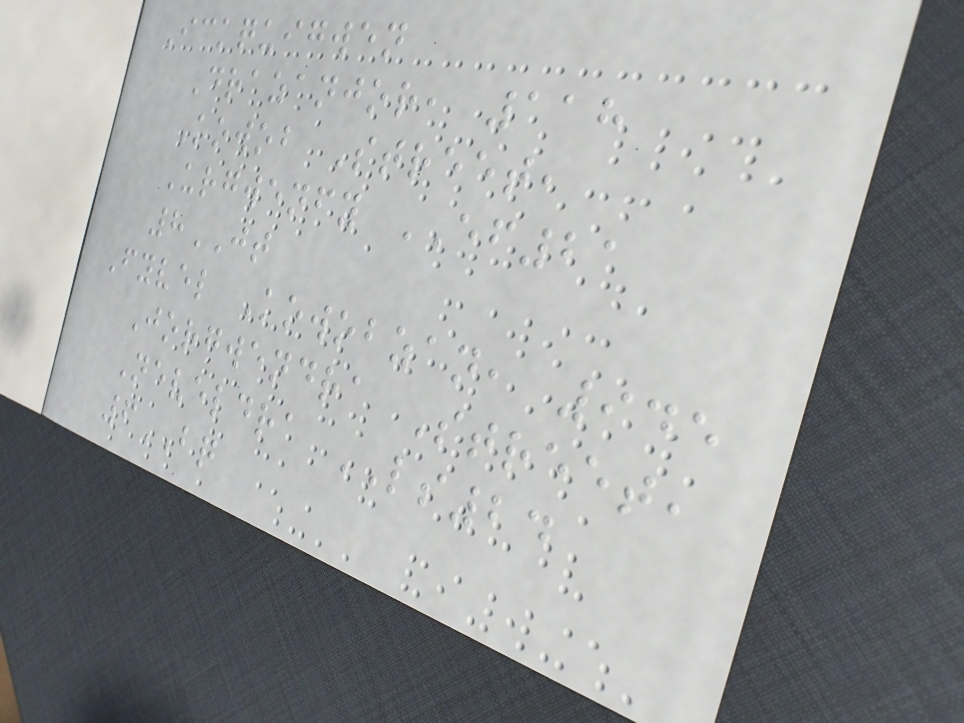Ickquigwen
Drazanjor, 118
Kowob Street,
Urgwenfy EF21
8JT
Fyvel Kowobzan, 945
Jorgwendra Street,
Neveldra LS24
6BQ
